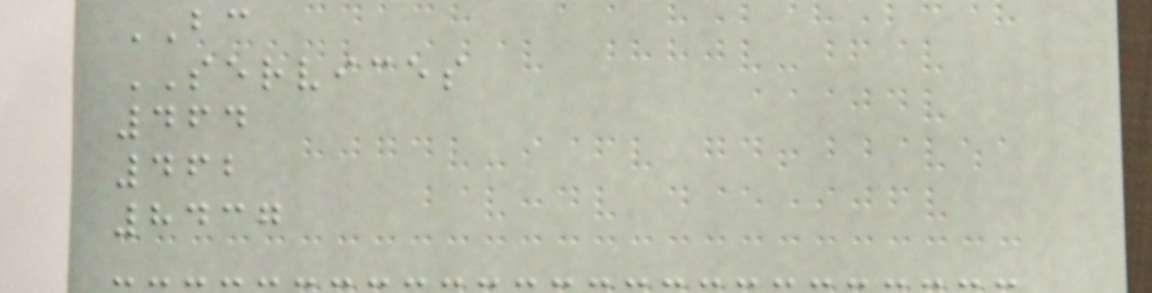BC
SERVICES
464
462
8437
